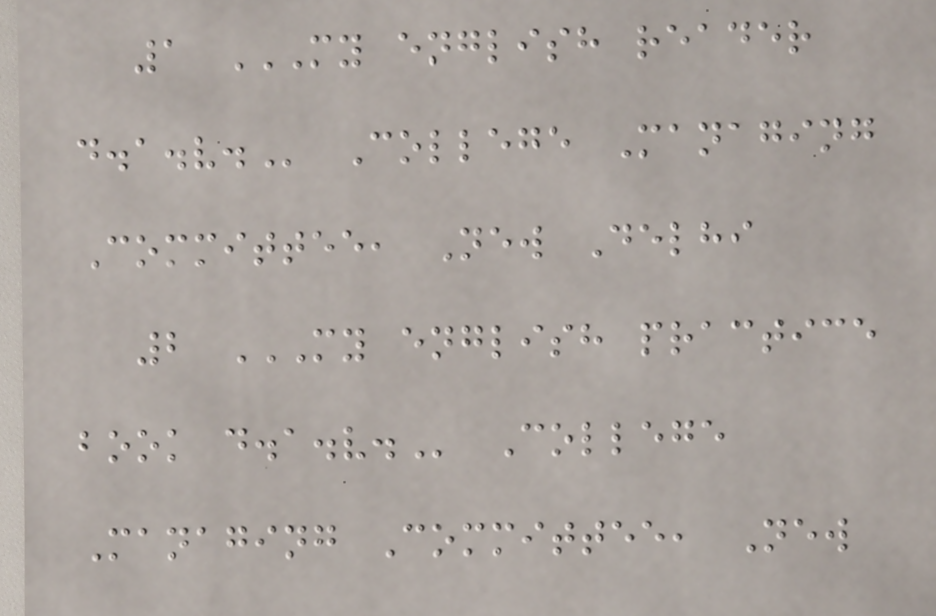1 MY ENGLISH READER
D.A.V. College Managing
Committee, New Delhi
2 MY ENGLISH PRACTICE
BOOK D.A.V. College
Managing Committee, New
